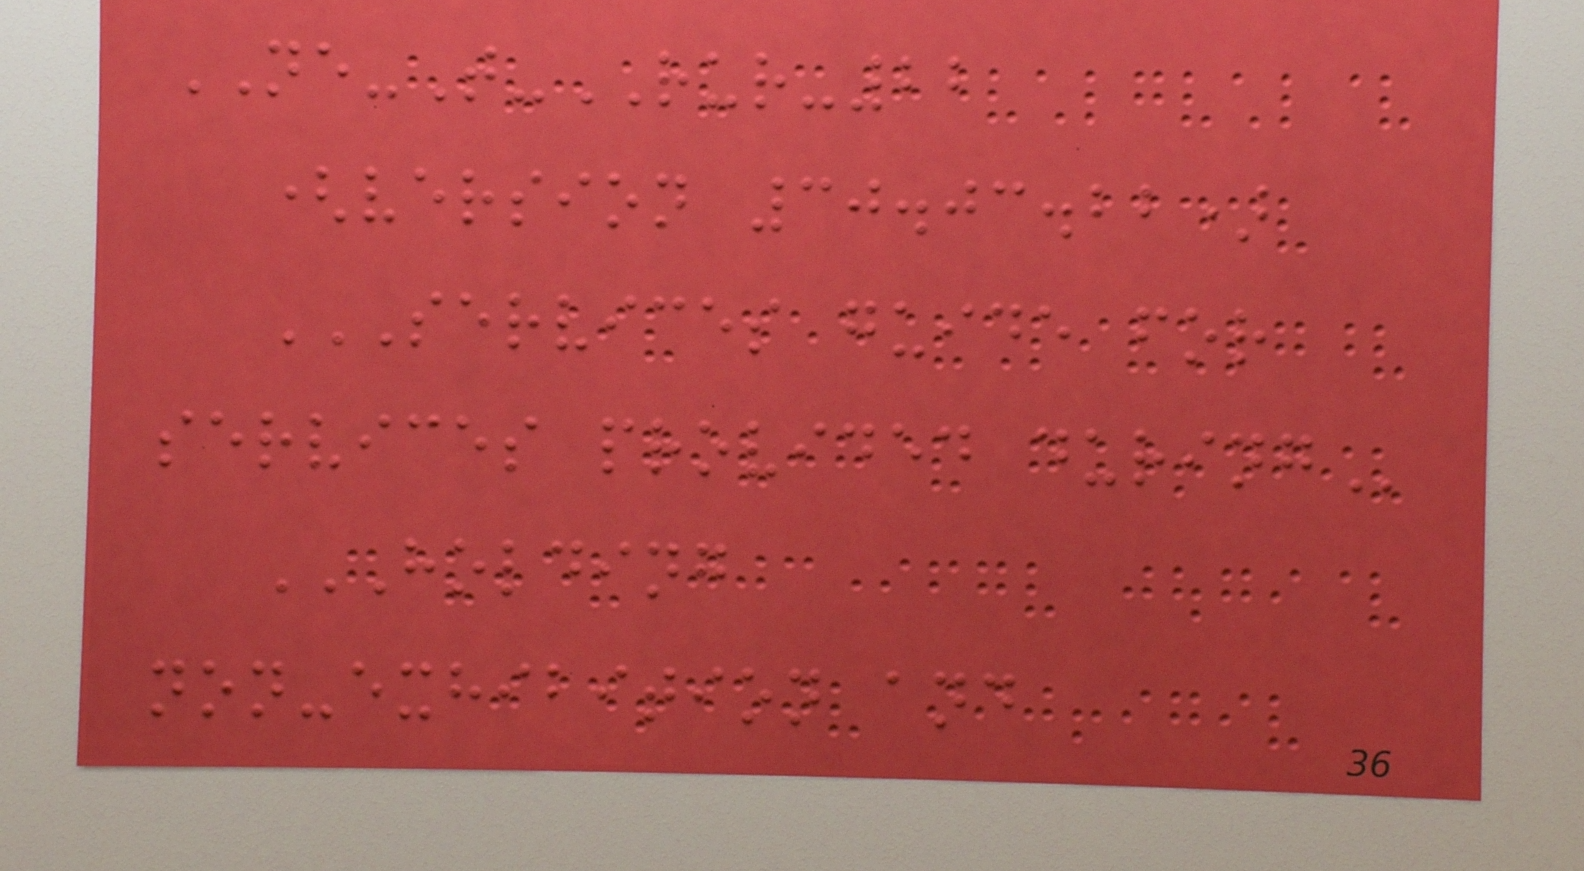NE-T-RUR-22
(version 30.03.22)
SERVICES GUIDE FOR
SERVICES PROVIDED DURING
HOLDING
NON-EXHIBITION AND
